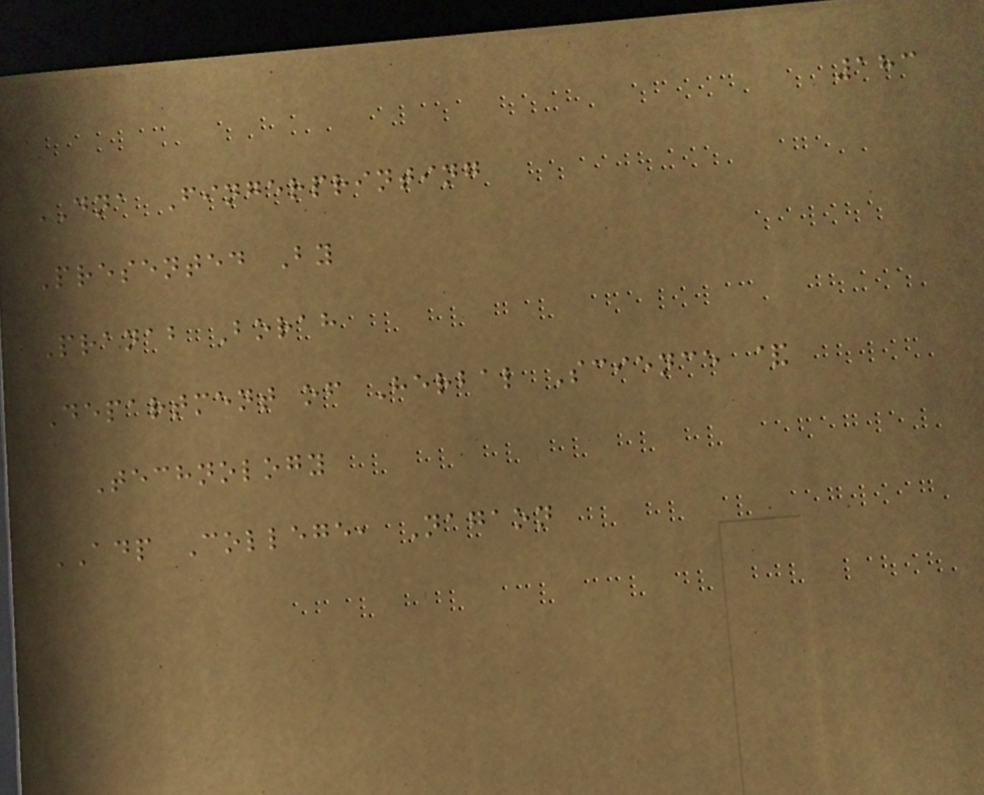183
DNA Fingerprinting
Presented By
Pranab Borah
Department of Herbal Science &
Technology
ADP College, Nagaon
